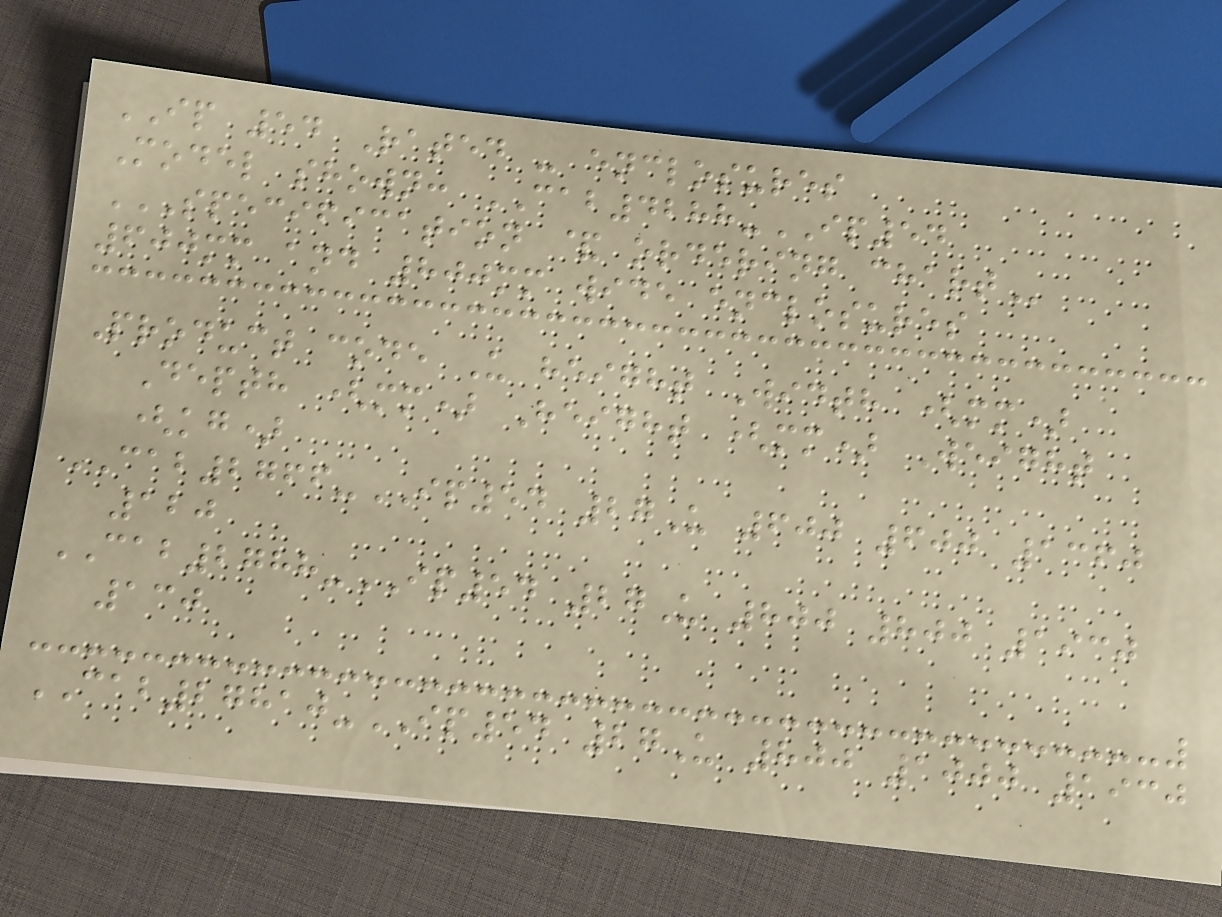IP 54 Rated - enclosures
Model shown: CAB4288-IP54
SPECIFICATION & ORDERING CHART
600mm and 800mm wide enclosures
Product code U height Width (mm)
Depth (mm) Height (mm) Weight
(kg)
CAB2766-IP54 27U 600 600 1360
120
CAB2788-IP54 27U 800 800 1930
130
CAB27810-IP54 27U 800 1000 1930
